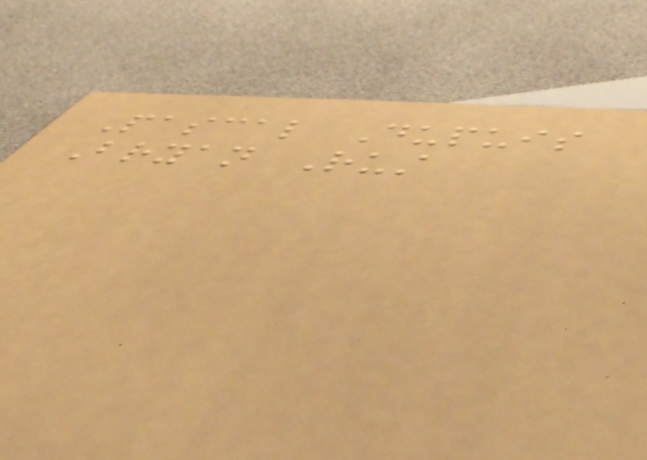Pascal Dupuis
Bryan Rust
